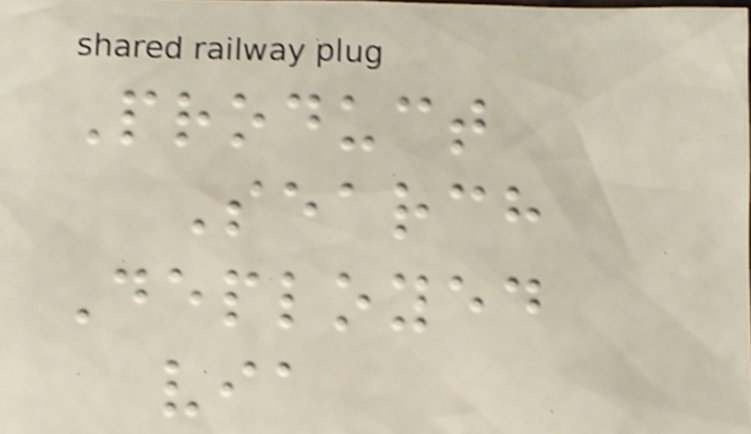Product
Search
Deployed
via
